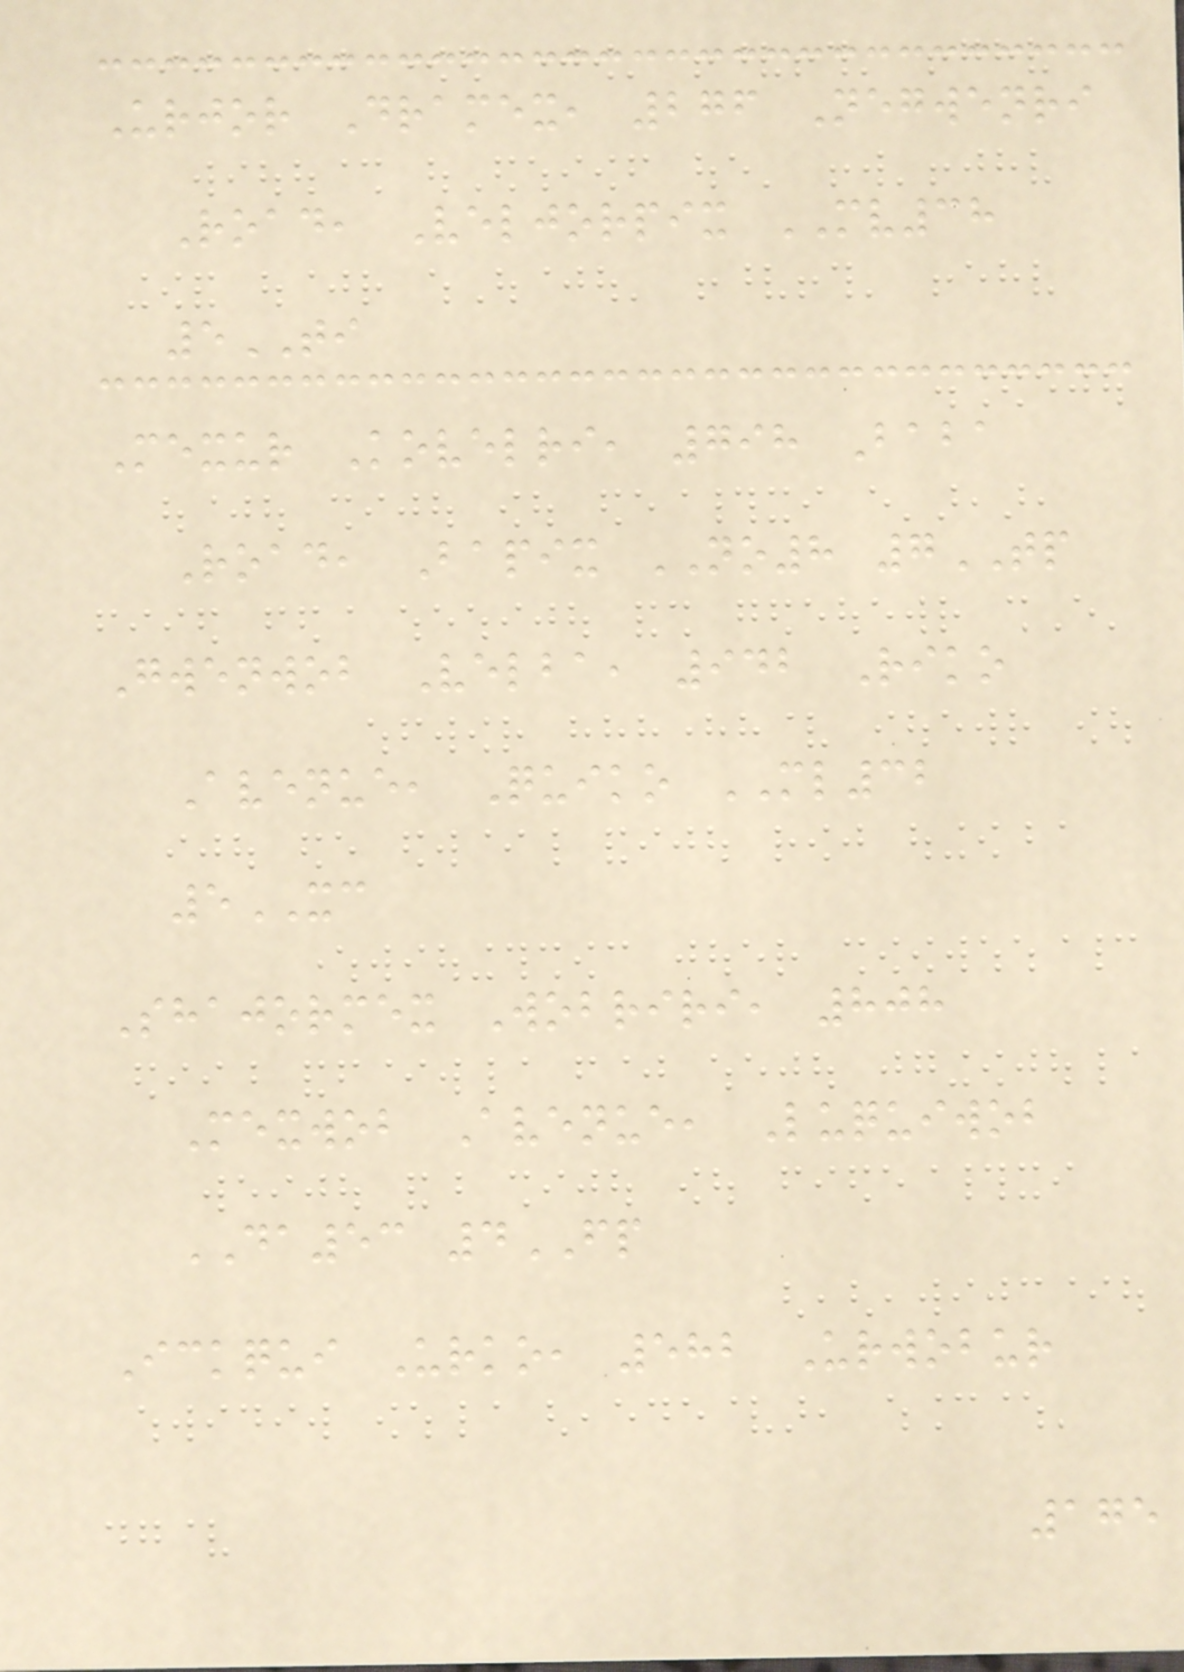Urjor Dramex, 276 Negwenri
Road, Veljorpix MV38
5TI
Mexur Kovelri, 798 Baba
Road, Bapix NO8 7TP
Gwenwob Velba, 942 Riko
Avenue, Quiko ML32
5XC
Shajormex Wobriri, 808
Mexwob Avenue, Luquiwob
DA53 4FP
Ickqui Urko, 582 Urwobur
175
